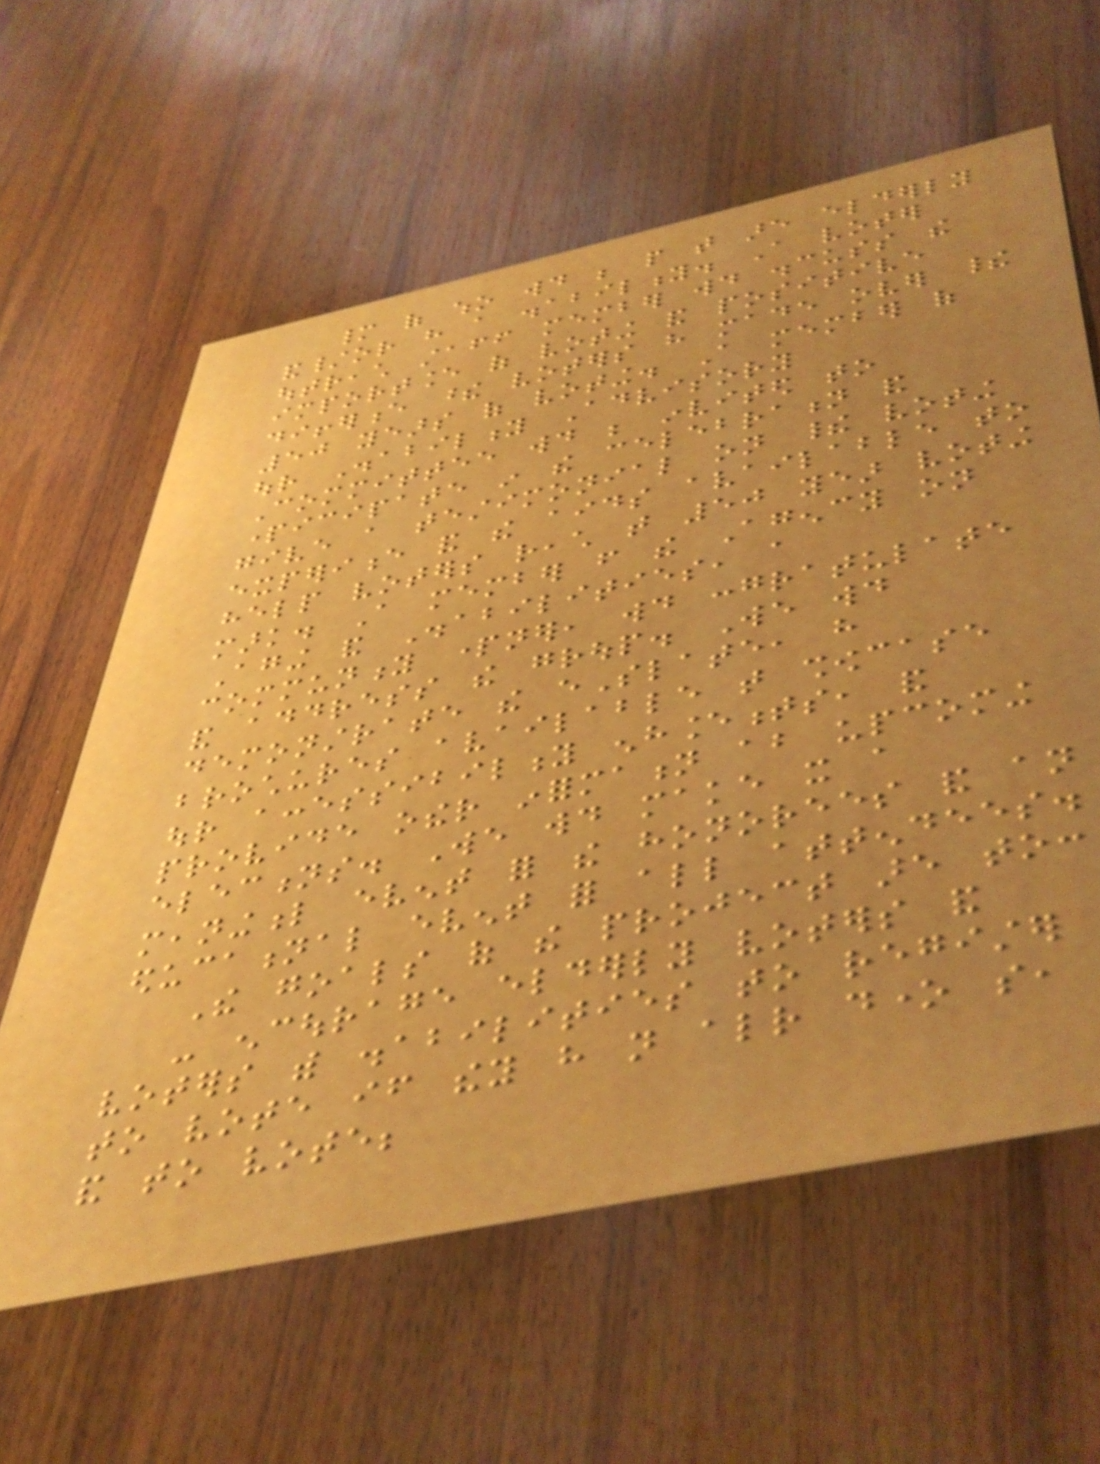many of who would be people that are elderly
and/or have a disability. A voter
outreach staff member would discuss the
importance of voting and positive
difference these voters have made over their
50 years of voting. A member of
our Disability Advisory
Committee would be invited to
participate in the celebration and
give a testimonial on their voting
experience and the aids available to
help voters reach that 50 year voting
mark. A member from the Agency on
Aging and Disabilities, a
community partner, would congratulate
and address the group. We would
demonstrate the eSlate, have
brochures available that showcase
our accessibility enhancements, and
provide other information about upcoming
elections. We would make it a
meaningful event for the honorees and an
educational event for all attendees.
The goals of the project are to:
- encourage elderly voters and
voters with disabilities to register
to vote if they have not already done so,
and to vote;
